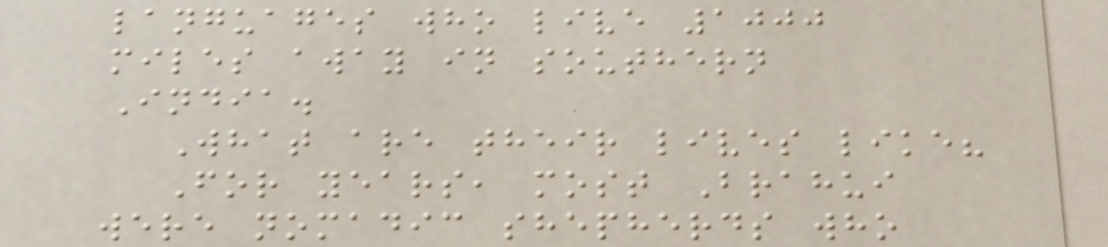languages who live 1000
miles away in southern
India.
What are their lives like?
For years, most Brahui
were nomadic shepherds who
